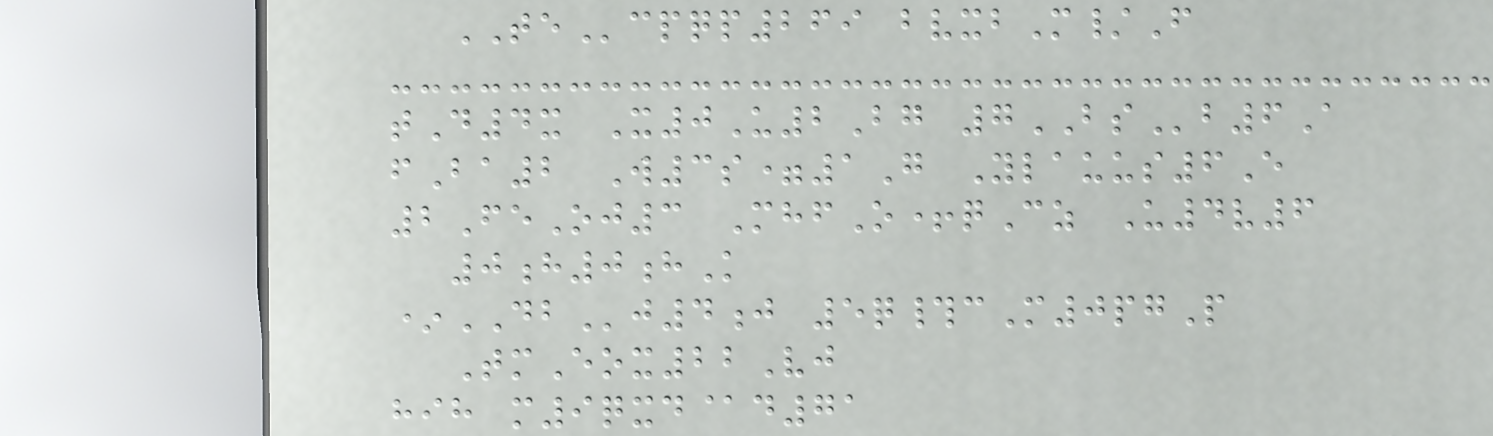TEcpqp269 bvxbM/F
tD4x X0U2Bg 7BSb6A
fBa2 W3s=1G Ylauus6E
2FeOj3 MhfO+qCz U4v6
0h0hK
*DBj4j 5q#cM0pgP
TmEox22Vj
hih m9qxd@d71
